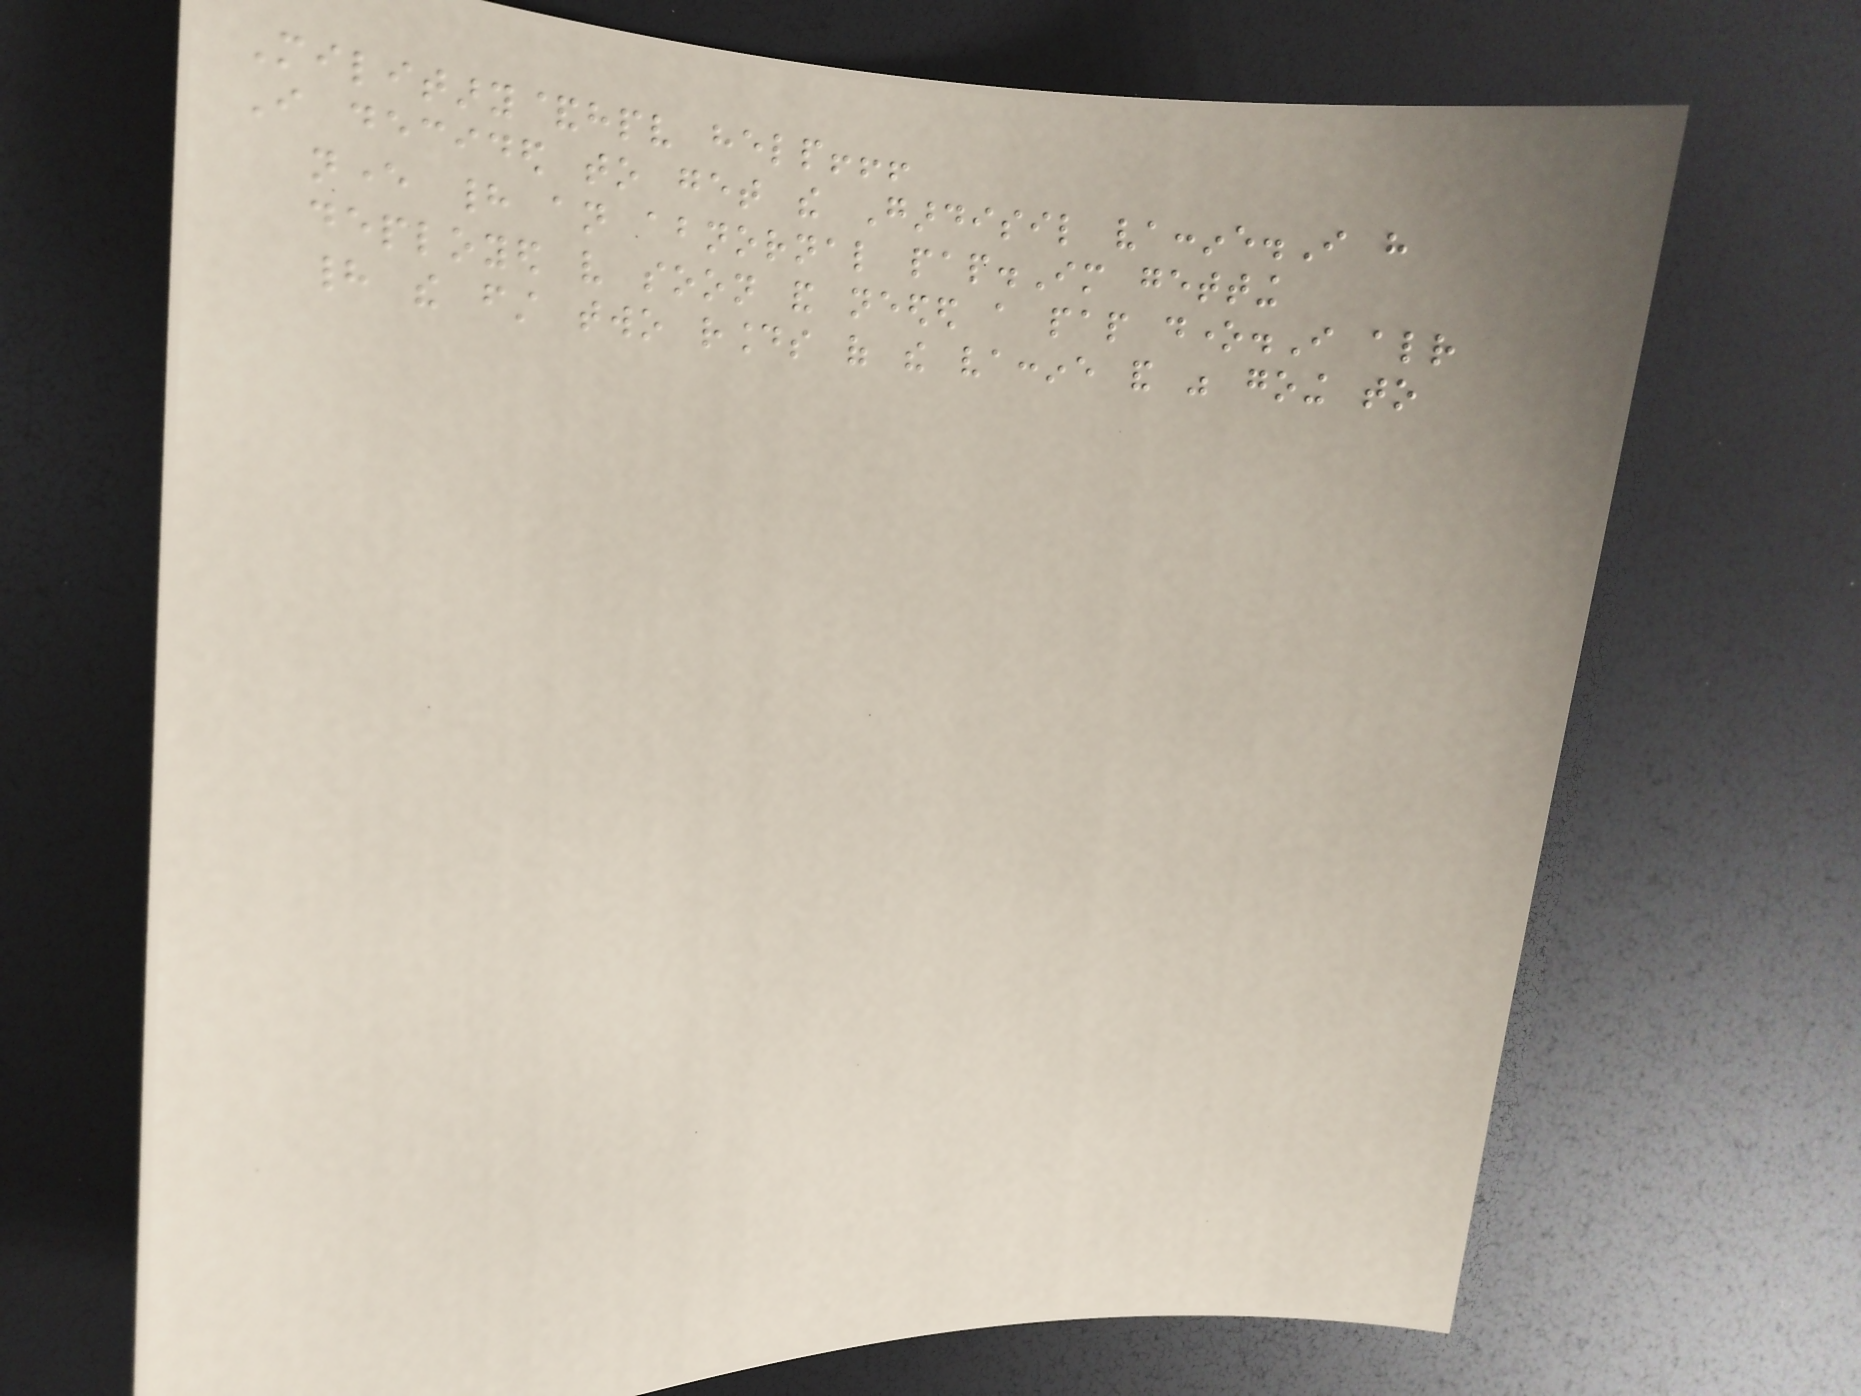Military&hpv help!!!
I decided to get the Gardisil vaccine.I have
never had an abnornal pap.Im getting
deployed very soon and needed a pap done.I already
had the first two rounds of the vaccine and was going to
